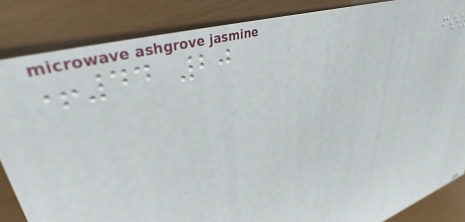+44 20
